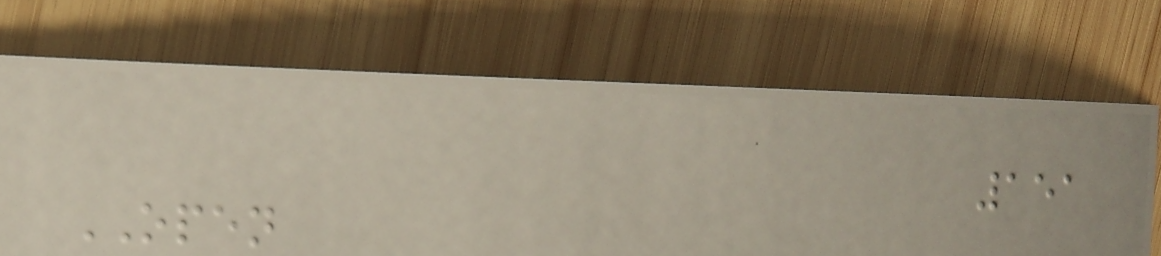151
OPEN
